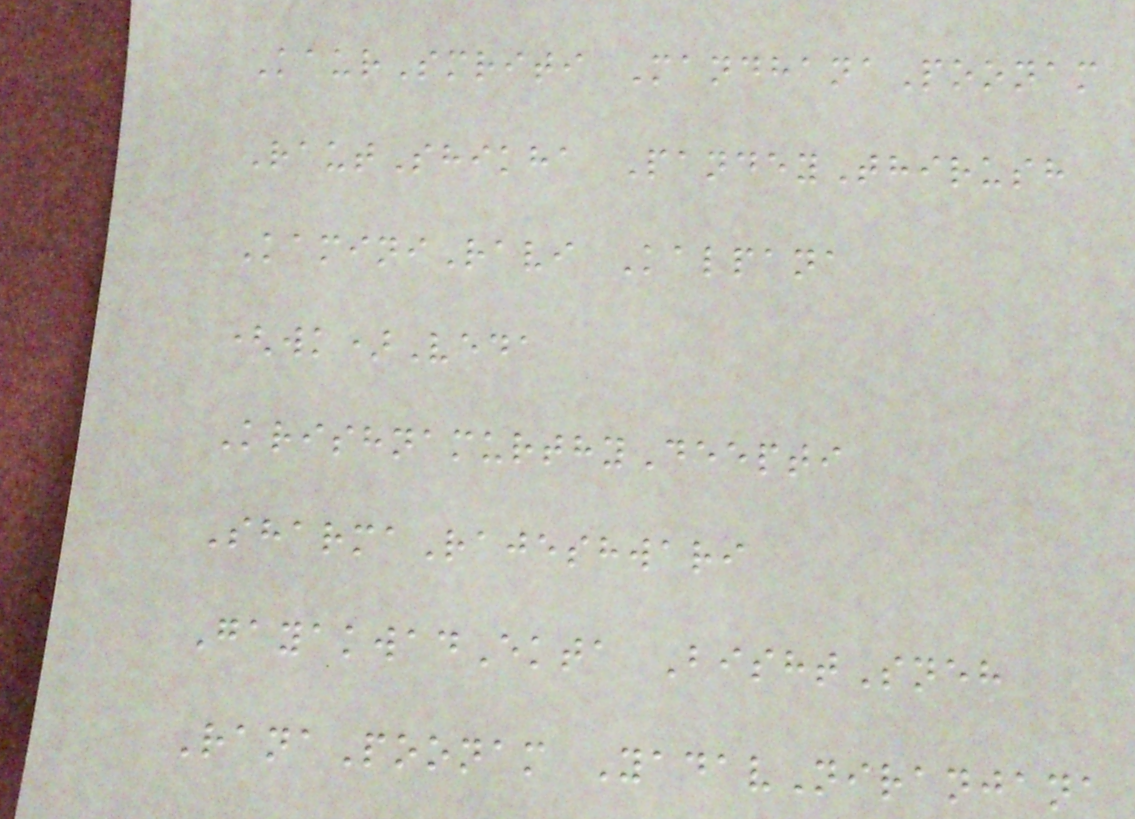KaurSmriti MandhanaPoonam
RautShikha PandeyThirush
KaminiRavi Kalpana
(wk)Veda
KrishnamurthyDeepti
SharmaRajeshwari
GayakwadEkta BishtSneh
RanaPoonam YadavNiranjana
